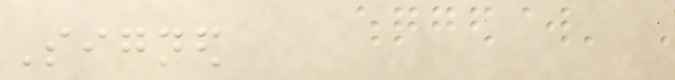Signed
